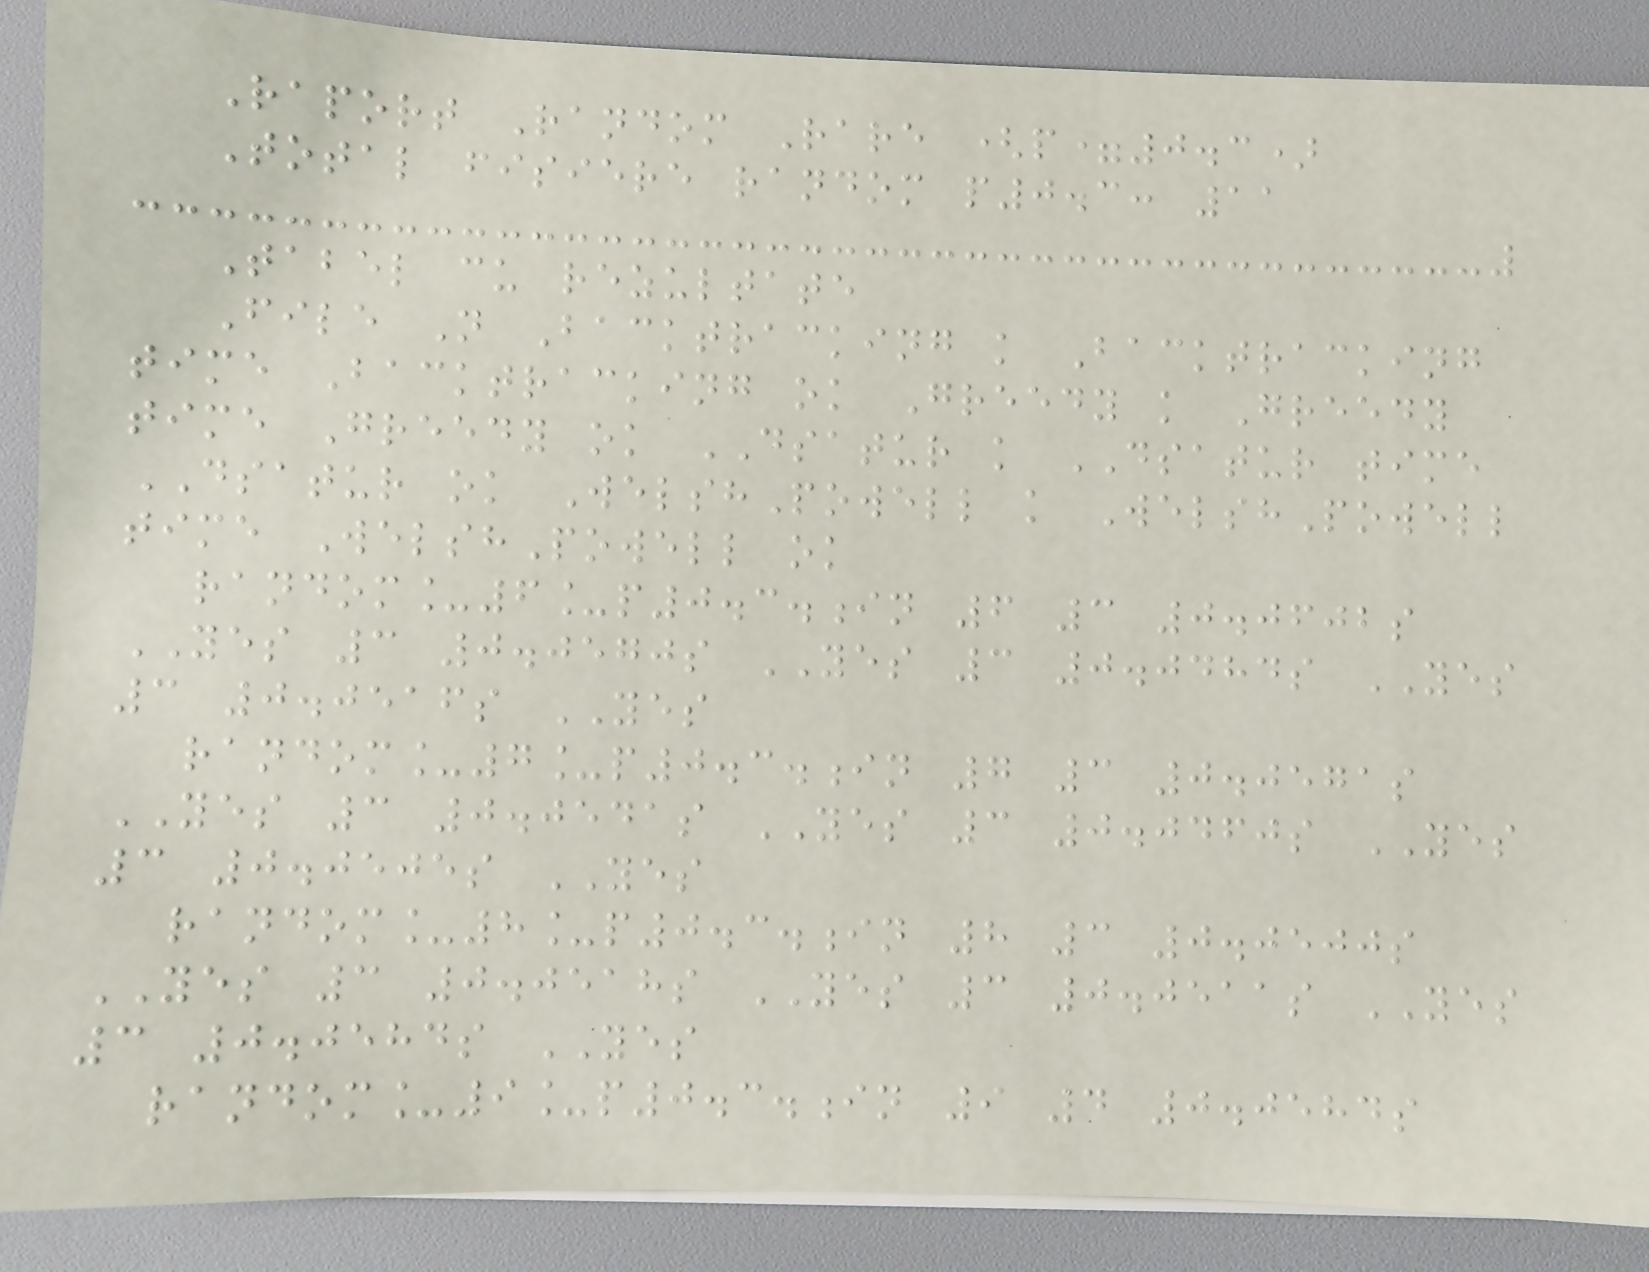Raport Random Rare (p=0.3)
Total fisiere random p0.3: 11
Tabel cu rezultate
File N Backtracking k Backtracking
time Backtracking ok Greedy k Greedy
time Greedy ok DSATUR k DSATUR time
DSATUR ok WelshPowell k WelshPowell
time WelshPowell ok
random_6_p0.3.in 6 3 0.0602s
YES 3 0.0570s YES 3 0.0484s YES
3 0.0516s YES
random_7_p0.3.in 7 3 0.0571s
YES 3 0.0541s YES 3 0.0460s YES
3 0.0505s YES
random_8_p0.3.in 8 3 0.0500s
YES 3 0.0518s YES 3 0.0511s YES
3 0.0584s YES
random_9_p0.3.in 9 4 0.0584s
